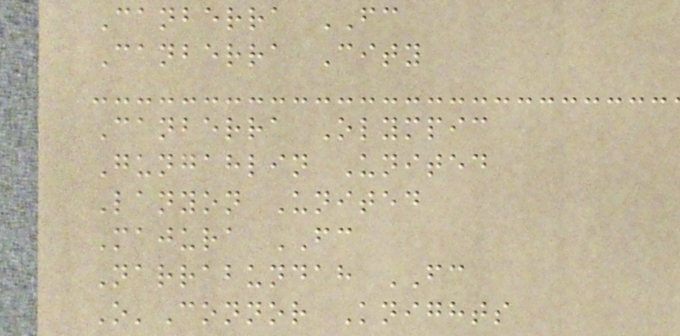Canberra FC
Canberra City
Canberra Olympic
Gungahlin United
Lanyon United
Majura FC
Narrabundah FC
O'Connor Knights
